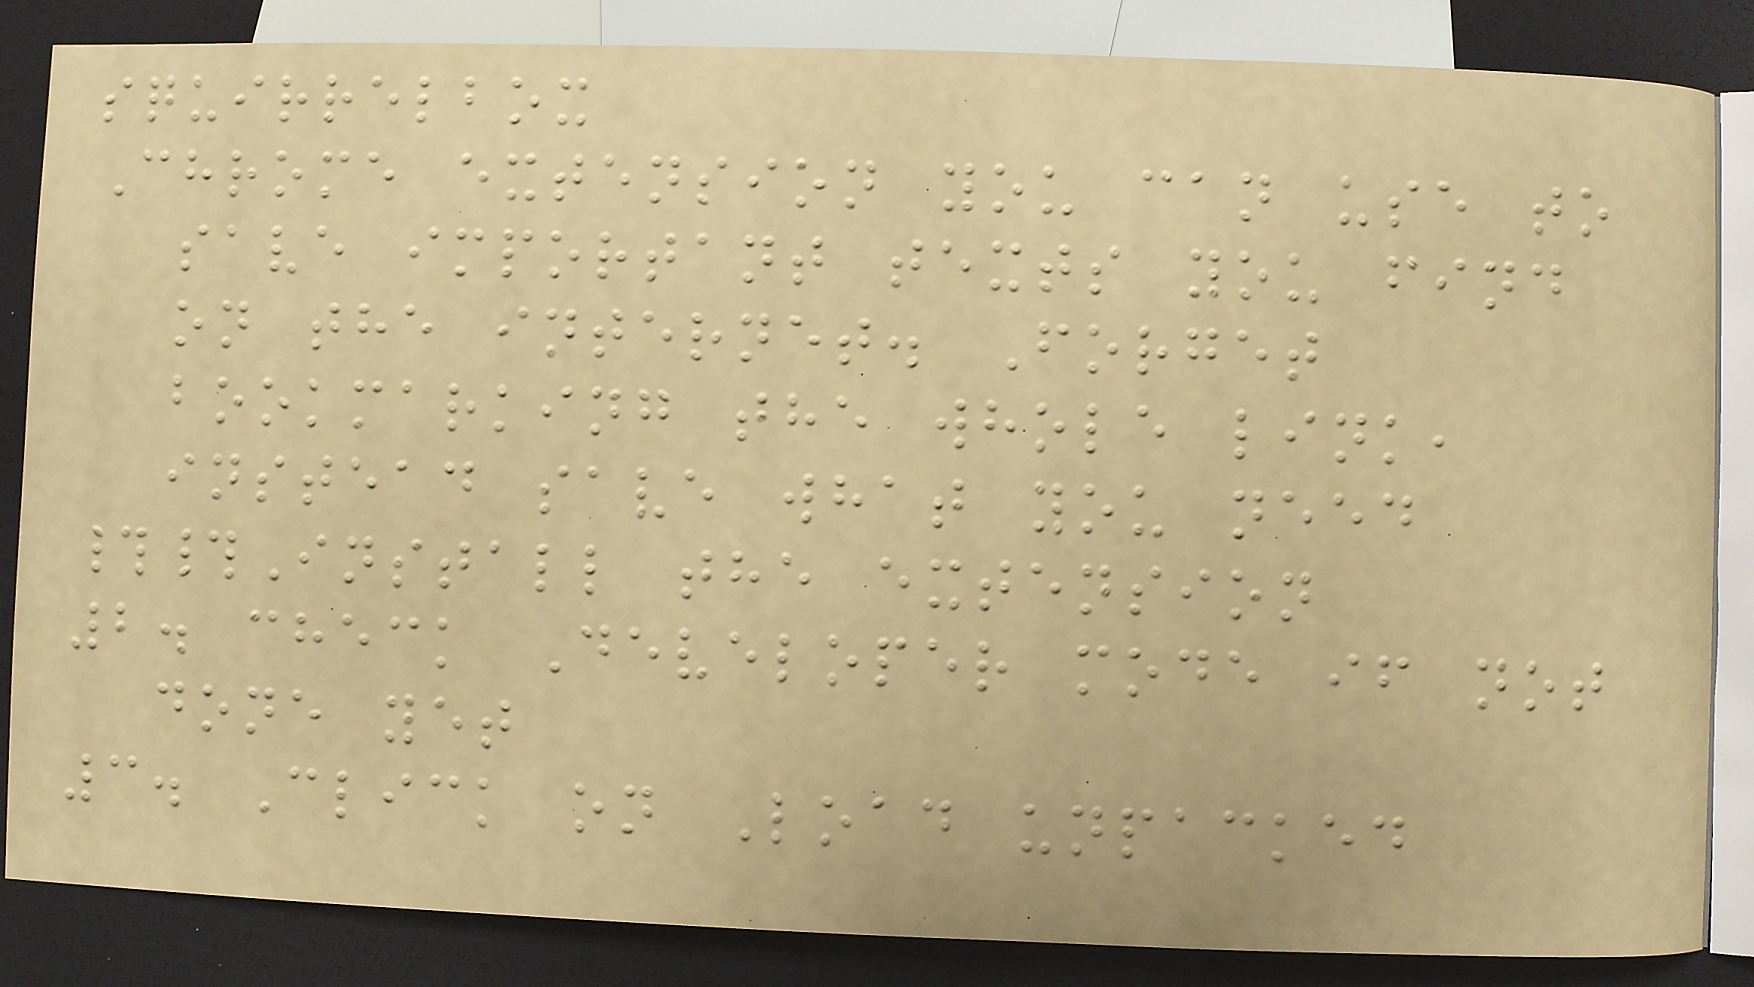squirrelbox
Chrome extension you can use to
save important texts you find
on the internet. Forget
bookmarking the whole link,
instead save what you need
##Install the extension
2. check Developer mode if not
done yet
3. Click on Load unpacked
